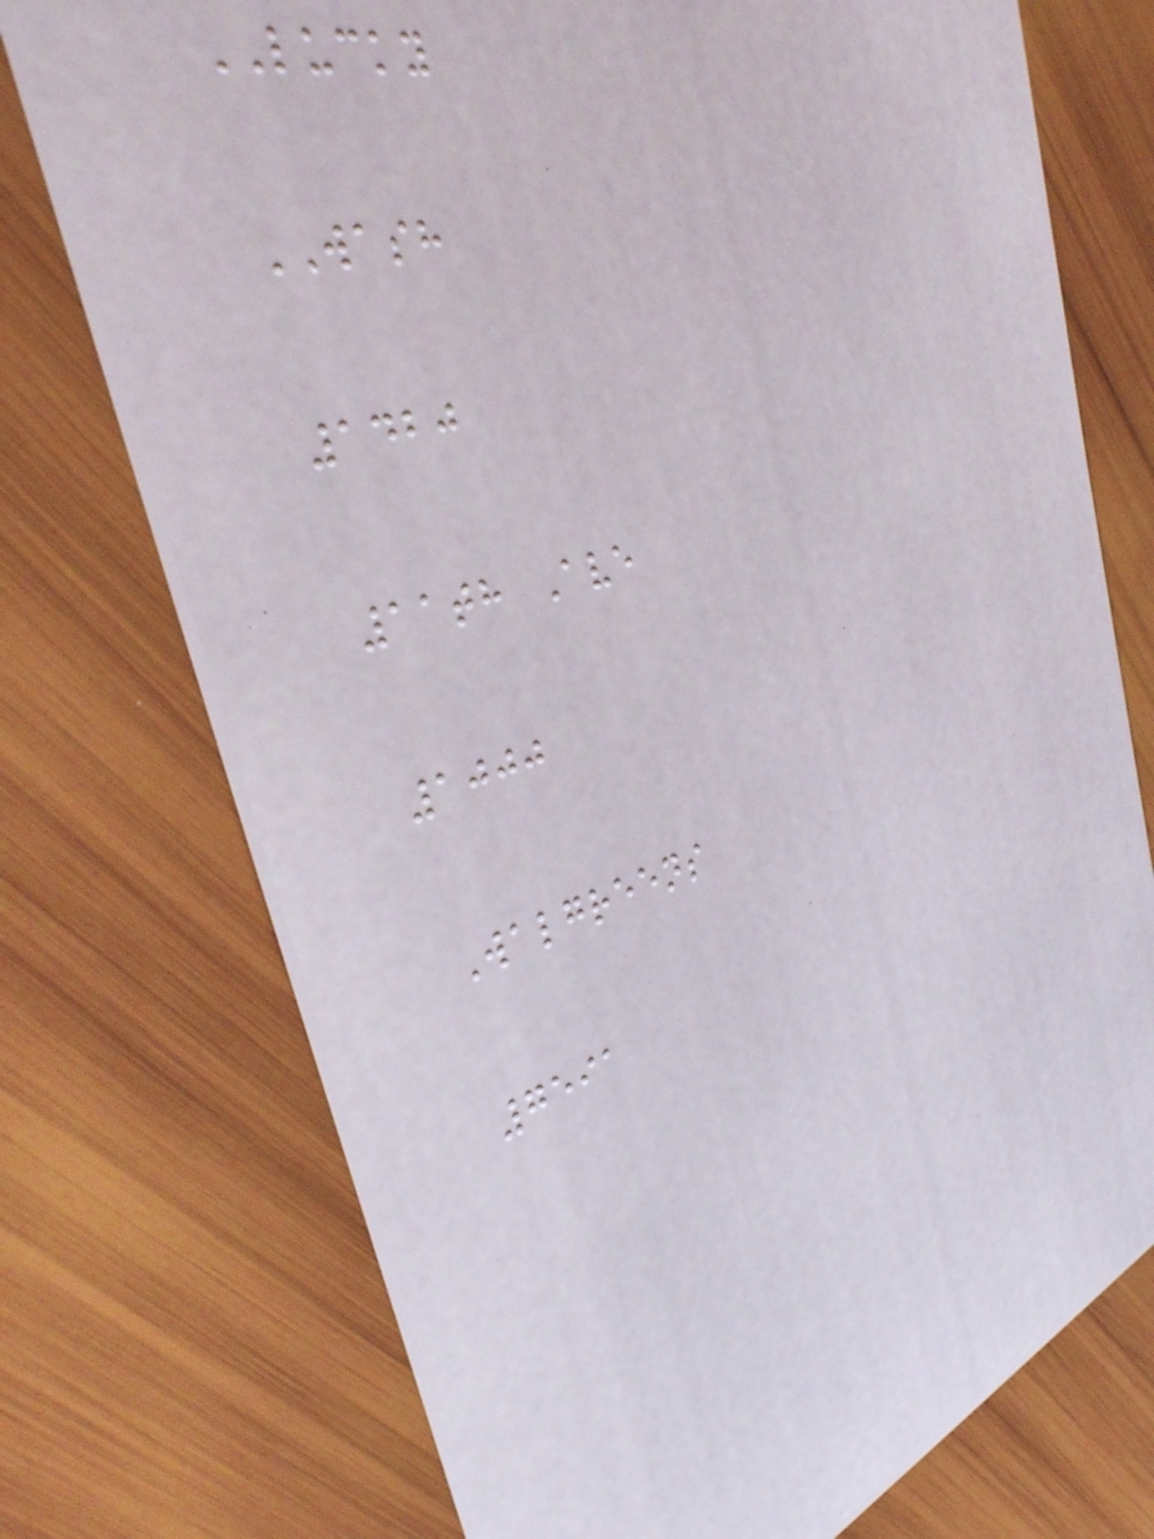LUCKY
WASH
1420
11th Ave
1000
Walgreens
7591
